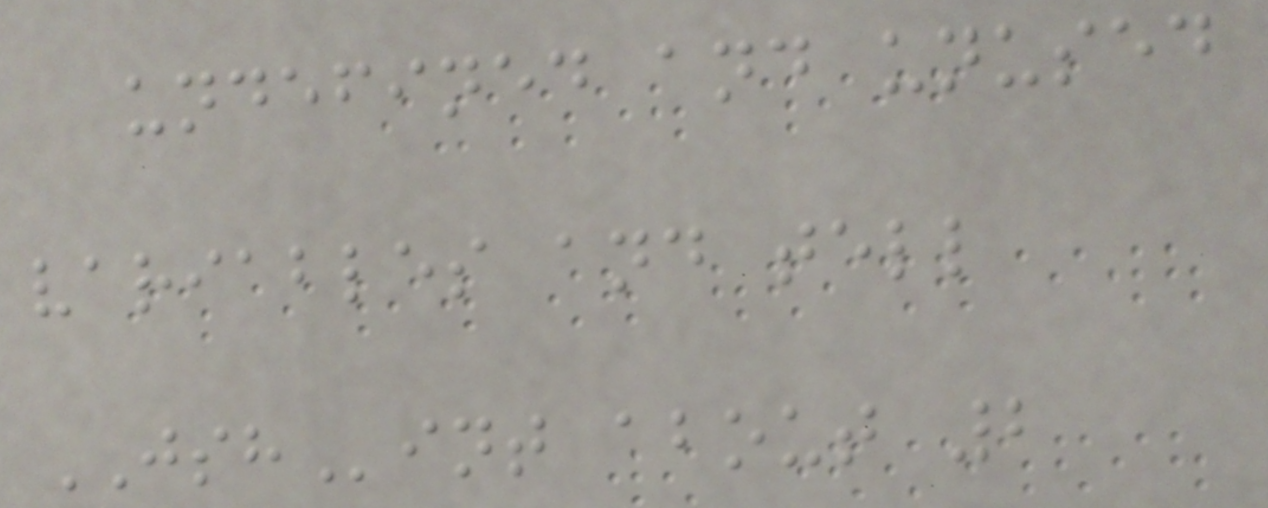undefined and unused
variables and tell
JSHint about 2
